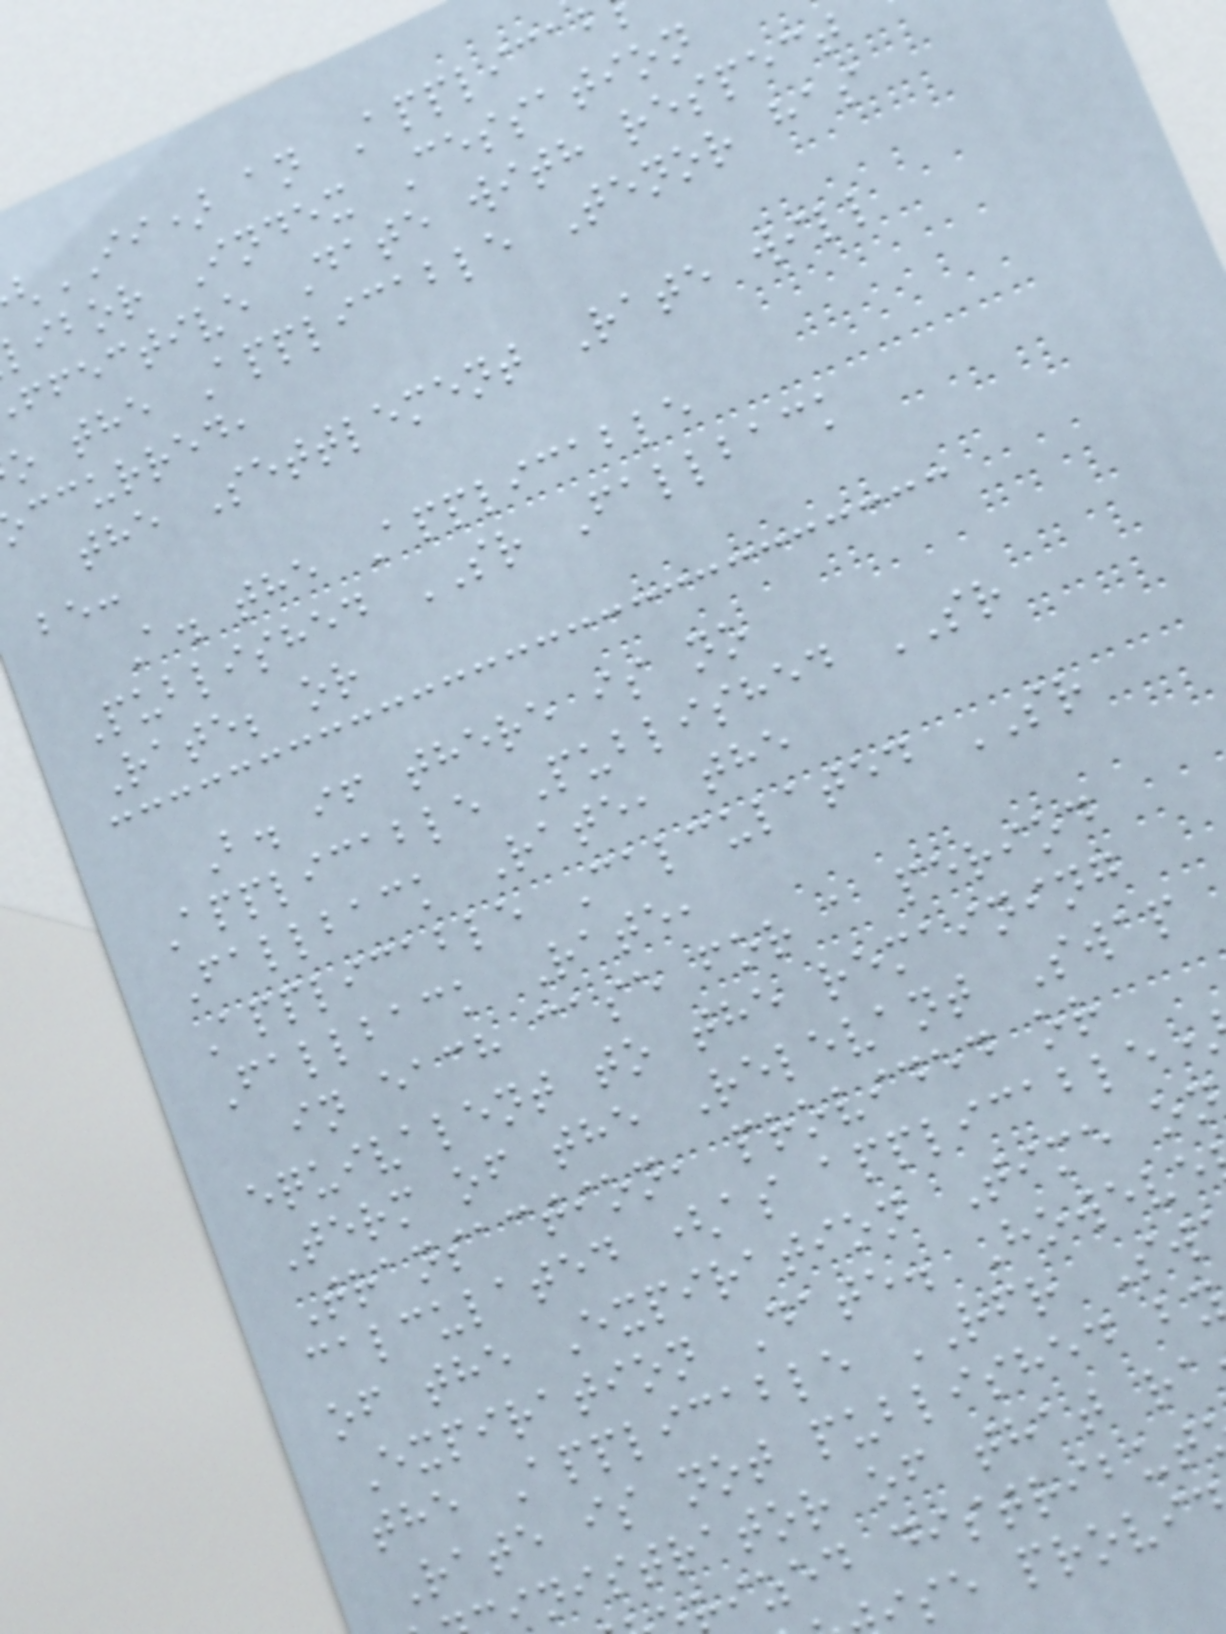II) an Applicab
ibor Index Cessation
ffective Date with respect
o the Applicable Tenor has
ccurred,
the Settlement Rate will
be:
A. the Applicable
Published SR Fallback
Rate; or
B. if there is no
Applicable Published SR
Fallback Rate, the
Applicable Calculated SR
Fallback Rate,
in each case for a period
equivalent to the remaining
Term of the Relevant Swap
Transaction, provided or
calculated (as applicable
of the Expiration Time on
Expiration Date. Howeve
the Applicable RFR Sw
Rate is not published b
inistrator of that ra
ized distribut
se provi
